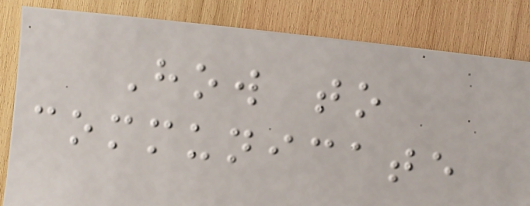How to
communicate
